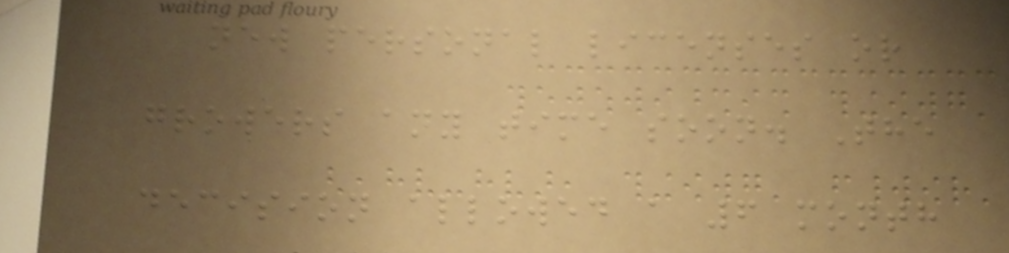new personal licenses or
growers any time soon. The
decision allowed a 6 month
